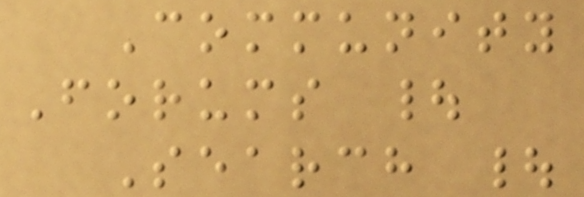Community
Forums |
Search |
